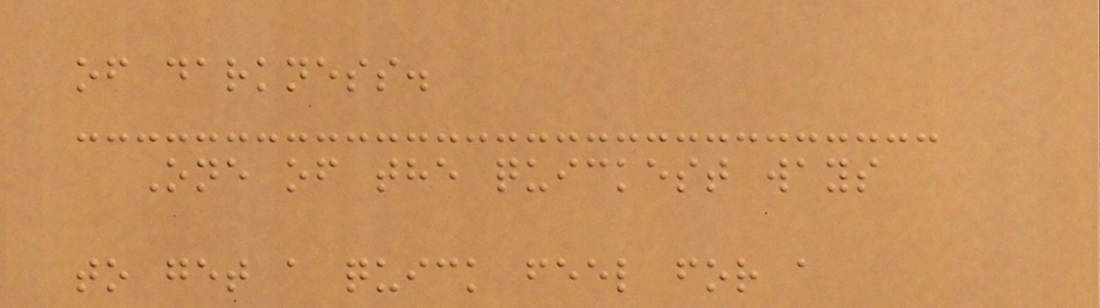of darkness.
One of the quickest ways
to get a quick feel for a
